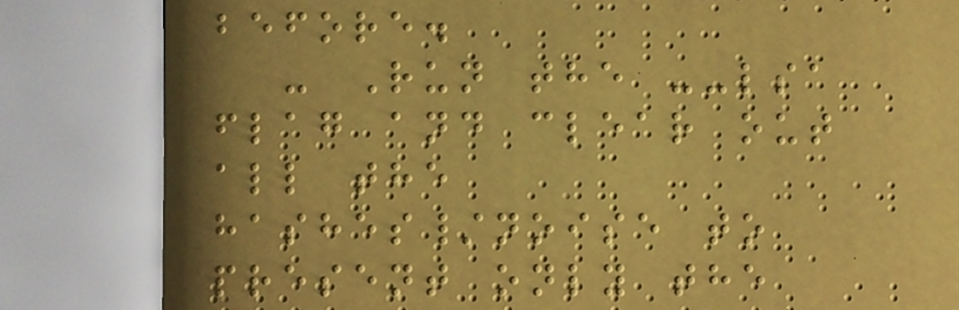before.
- Run the --lsa
flag and clear out
all the
hashes/noise to
present only the
